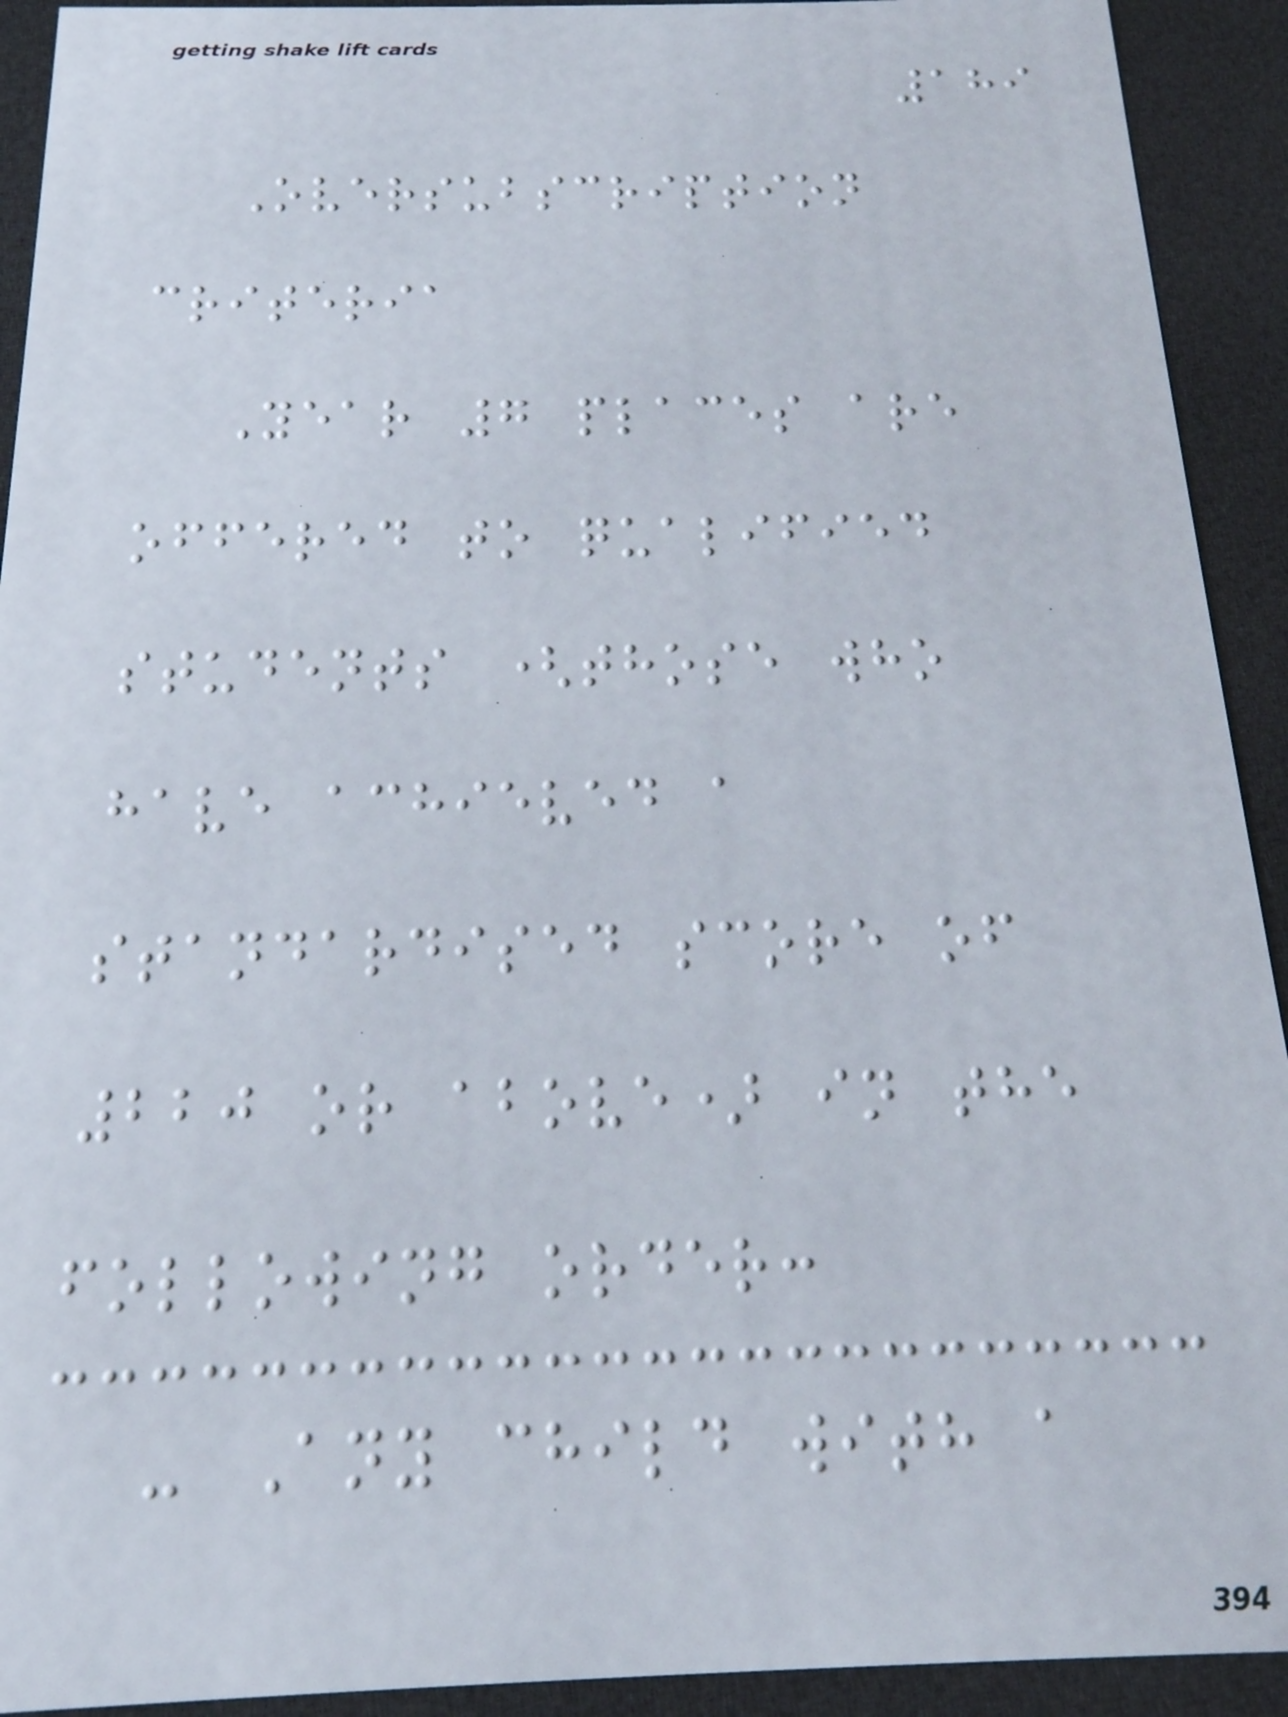189
Oversubscription
criteria
Year 7 places are
offered to qualified
students (those who
have achieved a
standardised score of
220 or above) in the
following order:
- Any child with a
